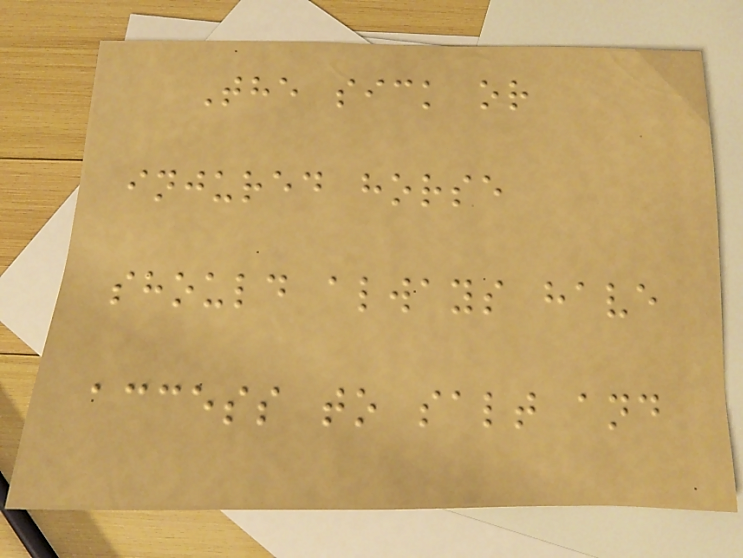The sick or
injured horse
should always have
access to salt and
